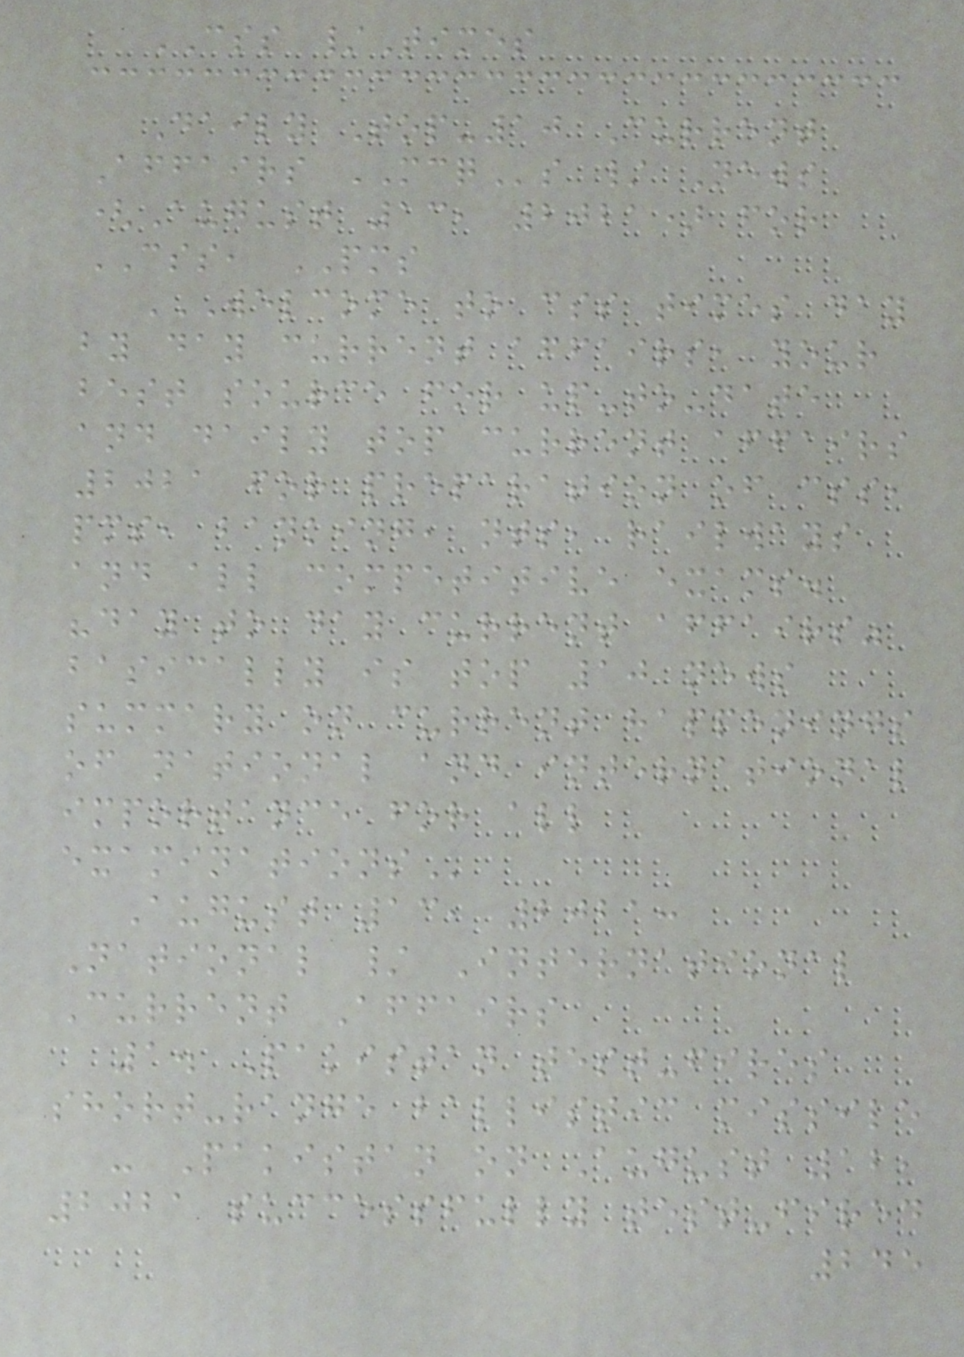CSS /Times
Daily Top-10 Current
Affairs MCQs / News
(August 13, 2021) for
CSS, PMS
WELCOME TO CSS TIMES DAY
BY DAY CURRENT AFFAIRS, YOUR
BEST SOURCE FOR UP-TO-DATE
AND DAILY TOP CURRENT AFFAIRS
2021 FOR PREPARATION OF CSS,
PMS, BANKING, NTS, RAILWAYS
AND ALL COMPETITIVE EXAMS.
"DAY TO DAY CURRENT AFFAIRS"
BASICALLY IS TOP 10 NEWS
SUMMARY ON CURRENT HAPPENINGS
OF NATIONAL AND INTERNATIONAL
IMPORTANCE FOR ALL
EXAMINATIONS
August 13, 2021:
National / International
Current Affairs
1. Pakistan test-fires
short-range ballistic missile
- Pakistan on August 12,
2021 successfully test-fired
245
